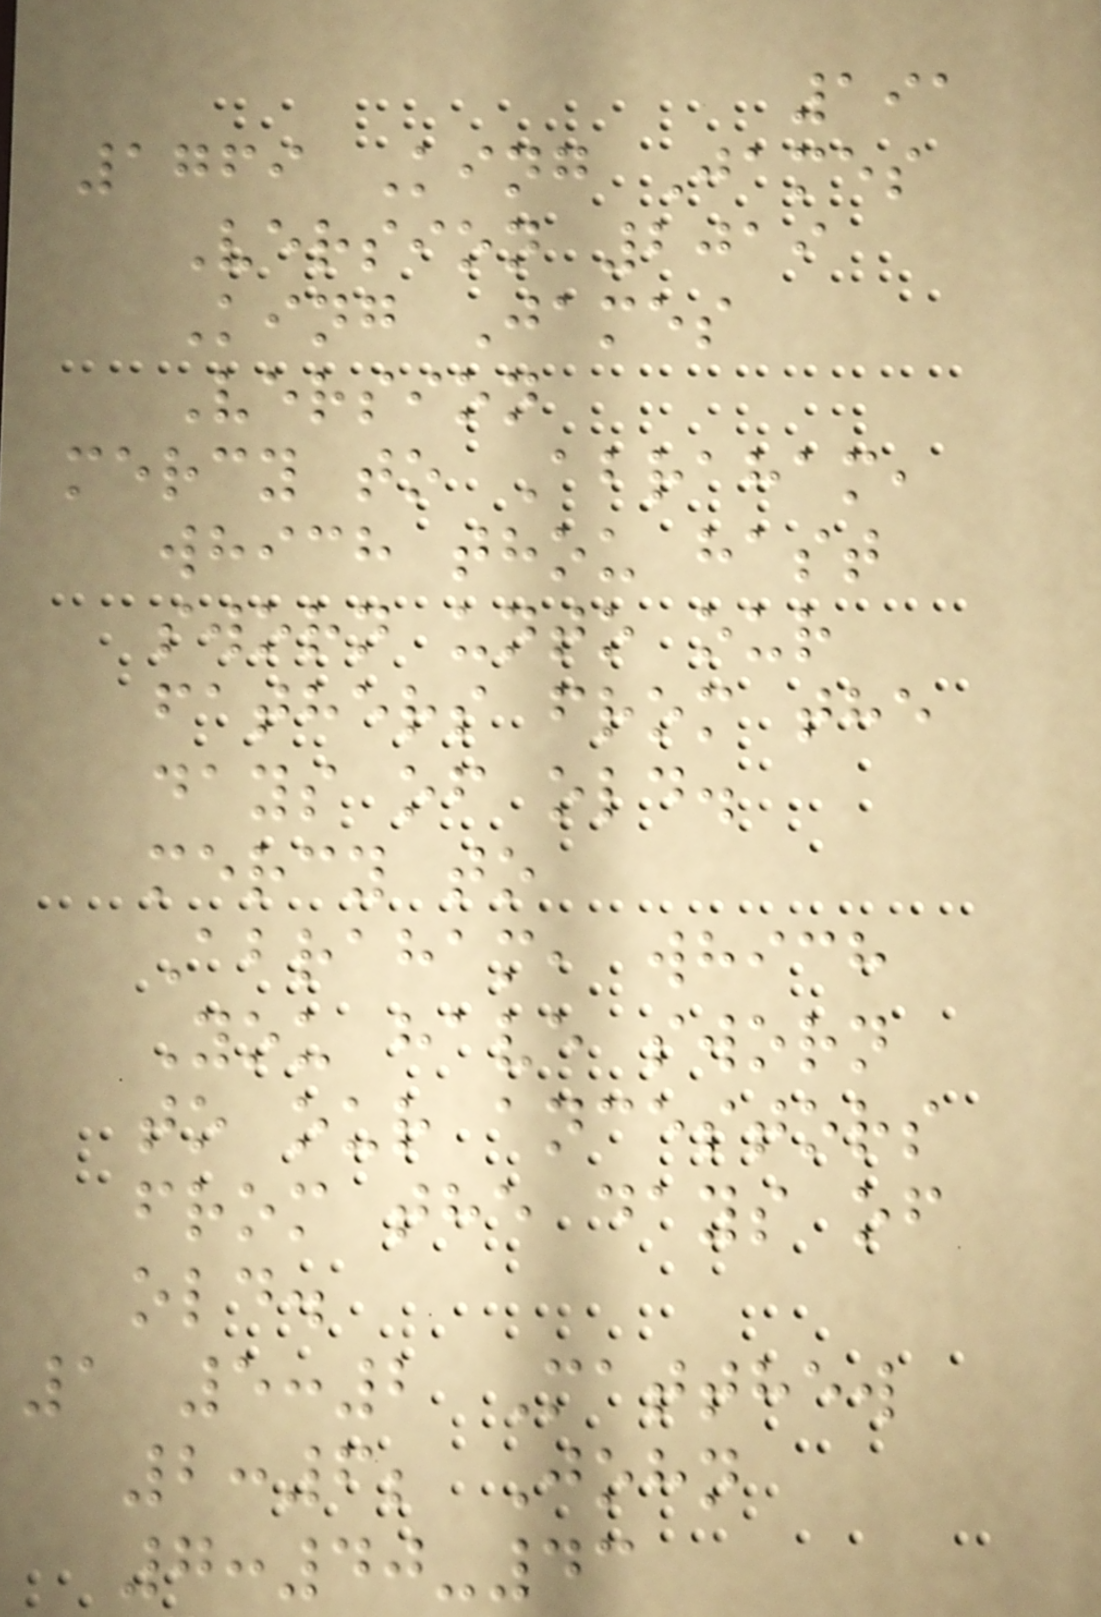191
1769 King James
Version 2019
King James
Version
mercy to Abraham,
which thou hast
sworn unto our
fathers from the
days of old.
mercy to
Abraham, which
You have sworn
to our ancestors
from the days of
old.
1 5:2 Matthew
2:6; John
7:40-43
